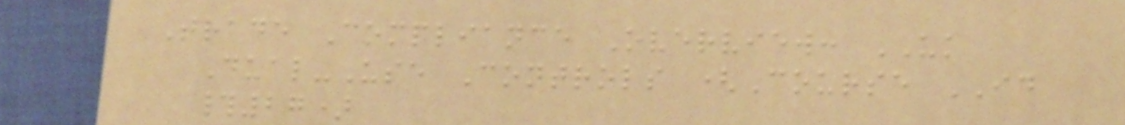Trade Compliance Overview: UK
Dual-Use Controls (Course ID
#27)
